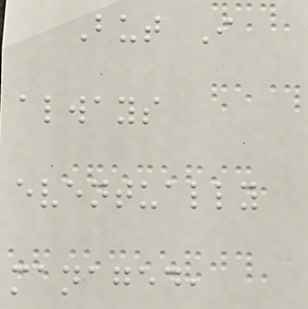But I
always
eventually
managed,
